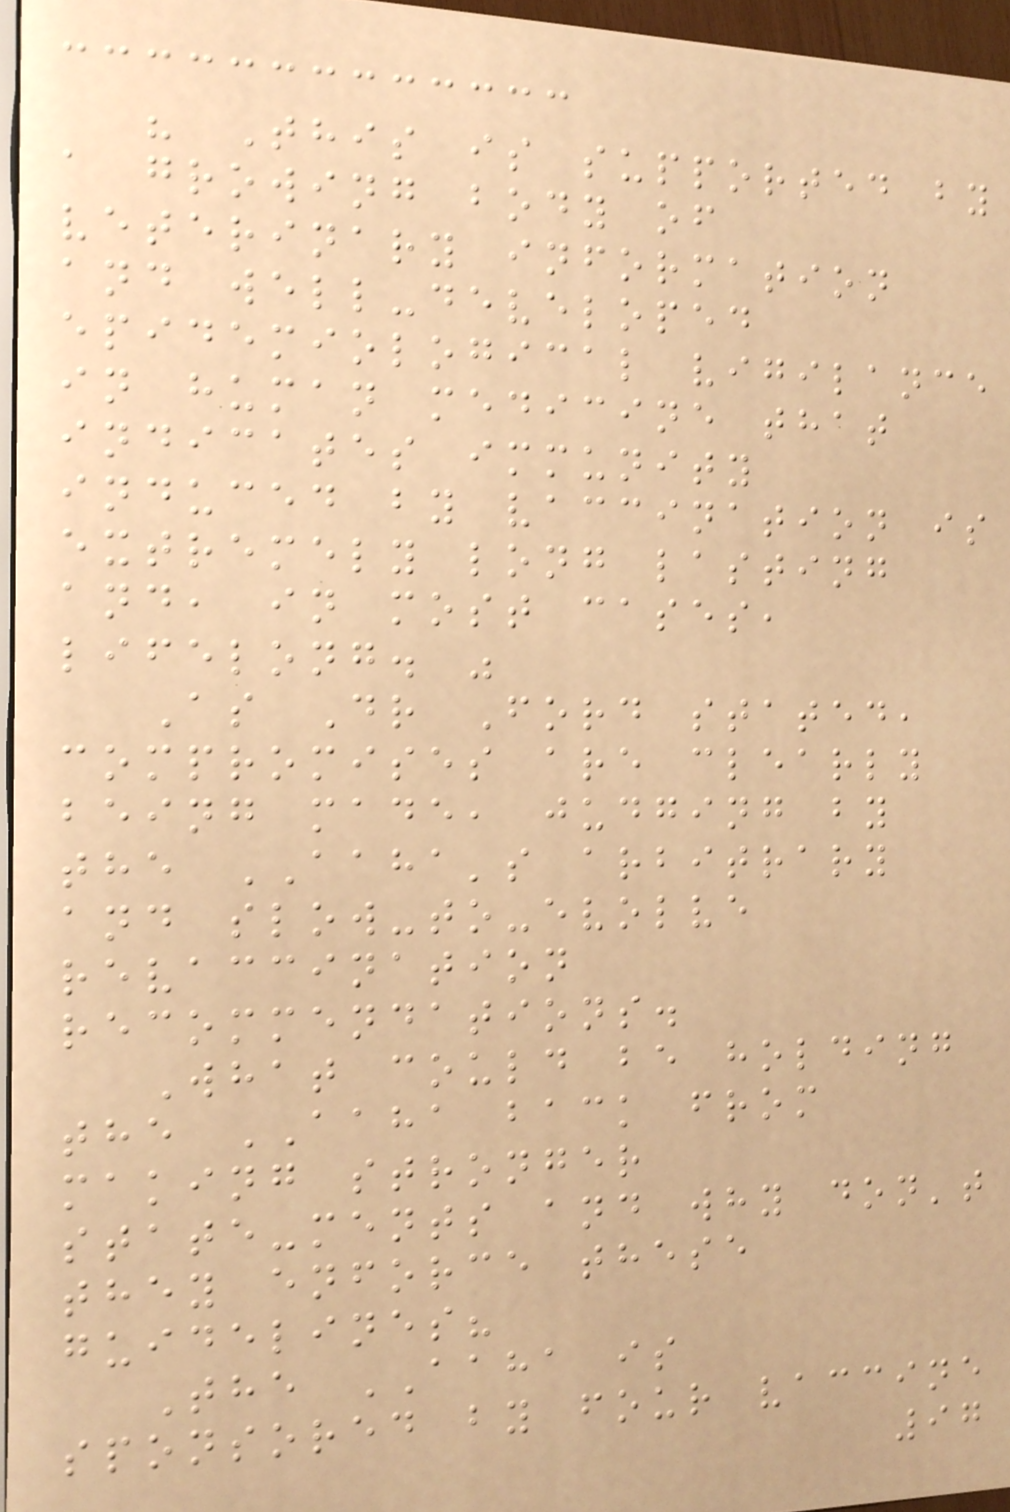" This is supported by
a growing body of
veterinary information
and well-developed
epidemiological vigilance
in human medicine that
indicates immunity
induced by vaccination is
extremely long lasting
and, in most cases,
lifelong. "
As Dr Ford stated,
compromises are clearly
being made, judging by
the AAHA's arbitrary
and slow-to-evolve
revaccination
recommendations.
What could be holding
the AAHA back from
making stronger
state-ments and why don't
they enforce these
guidelines?
The AAHA is
sponsored by four vaccine
97
